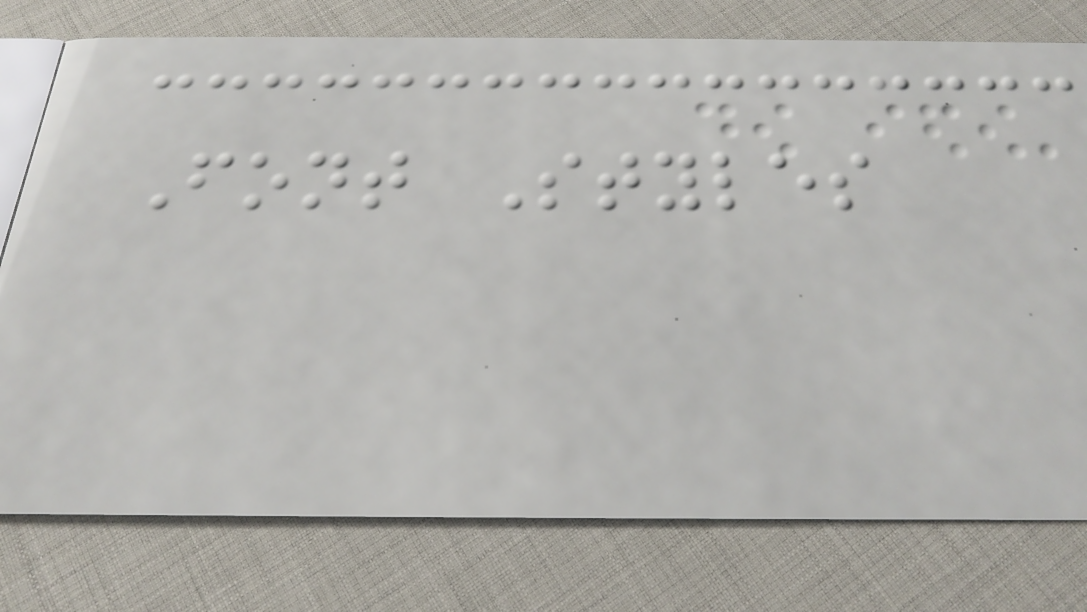Font Styles
